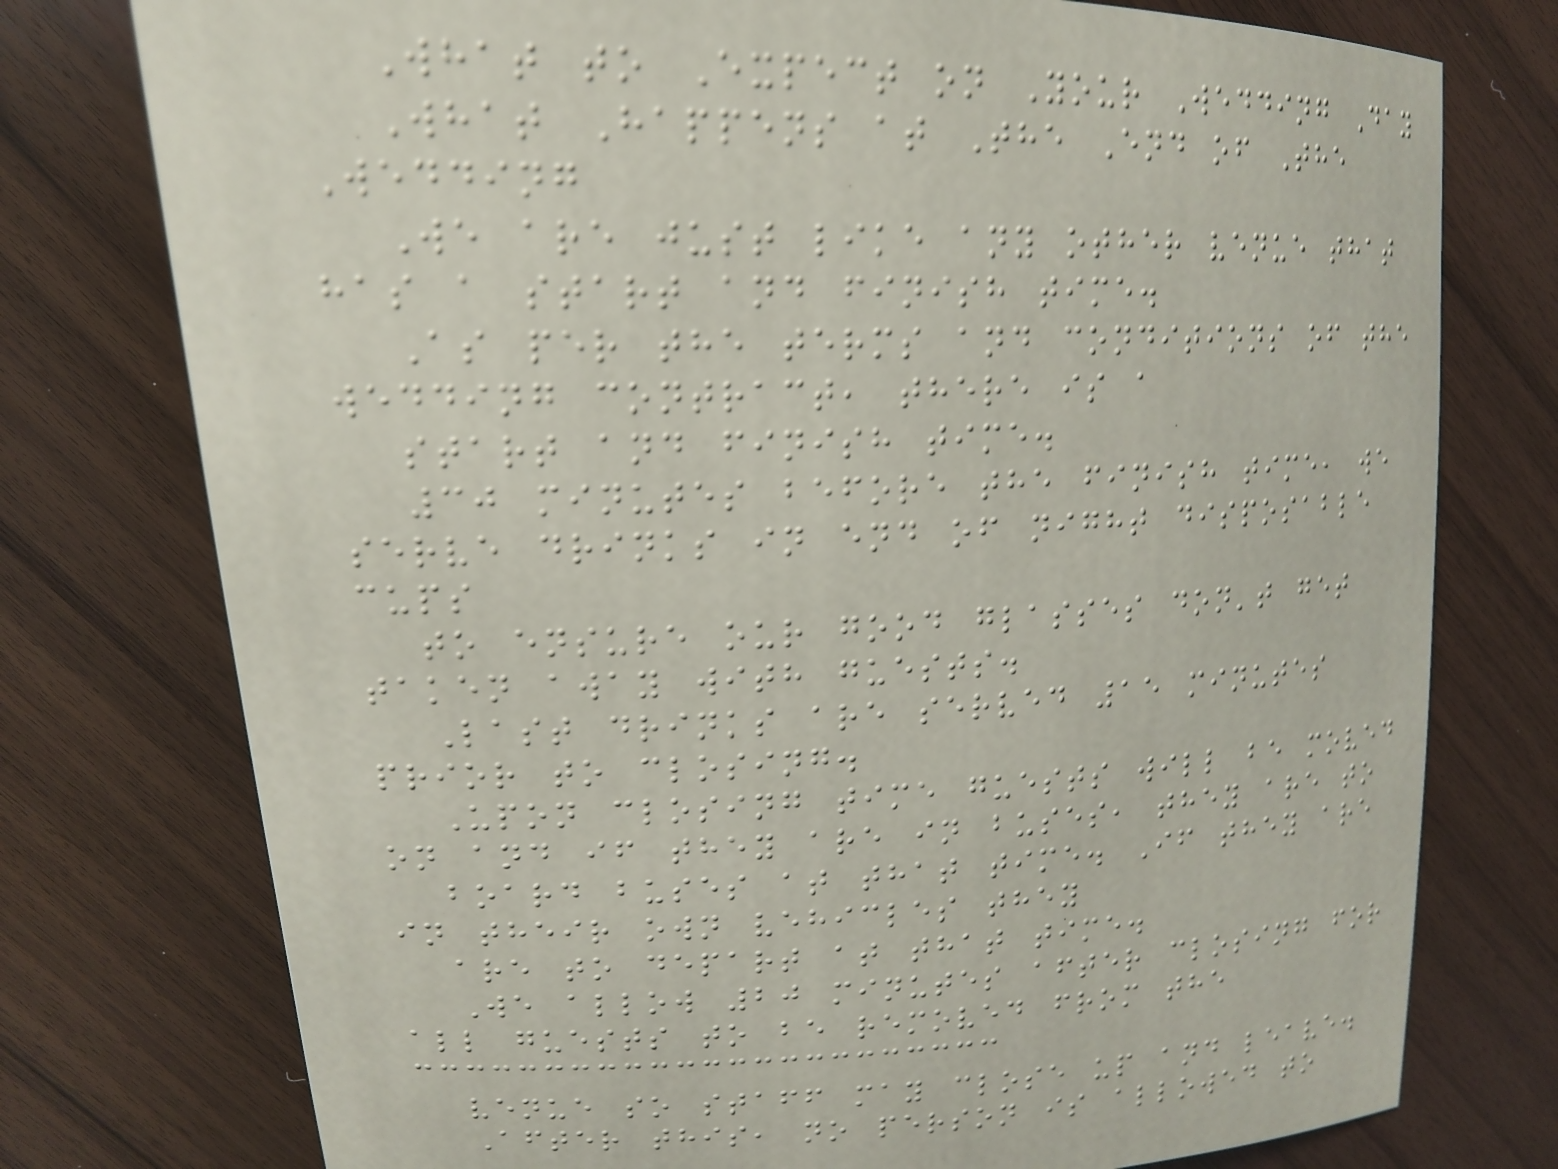What to Expect on Your Wedding Day
What Happens at The End of The
Wedding
We are just like any other venue that
has a start and finish time.
As per the terms and conditions of the
wedding contract, there is a
start and finish time.
30 minutes before the finish time, we
serve drinks in end of night disposable
cups
to ensure our good glasses don't get
taken away with guests.
Last drinks are served 15 minutes
prior to closing.
Upon closing time guests will be moved
on and if they are in buses, they are to
board buses at that time. If they are
in their own vehicles they
are to depart at that time.
We allow 20 minutes after closing for
all guests to be removed from the
venue so staff may close up and leave.
After this, no person is allowed to
